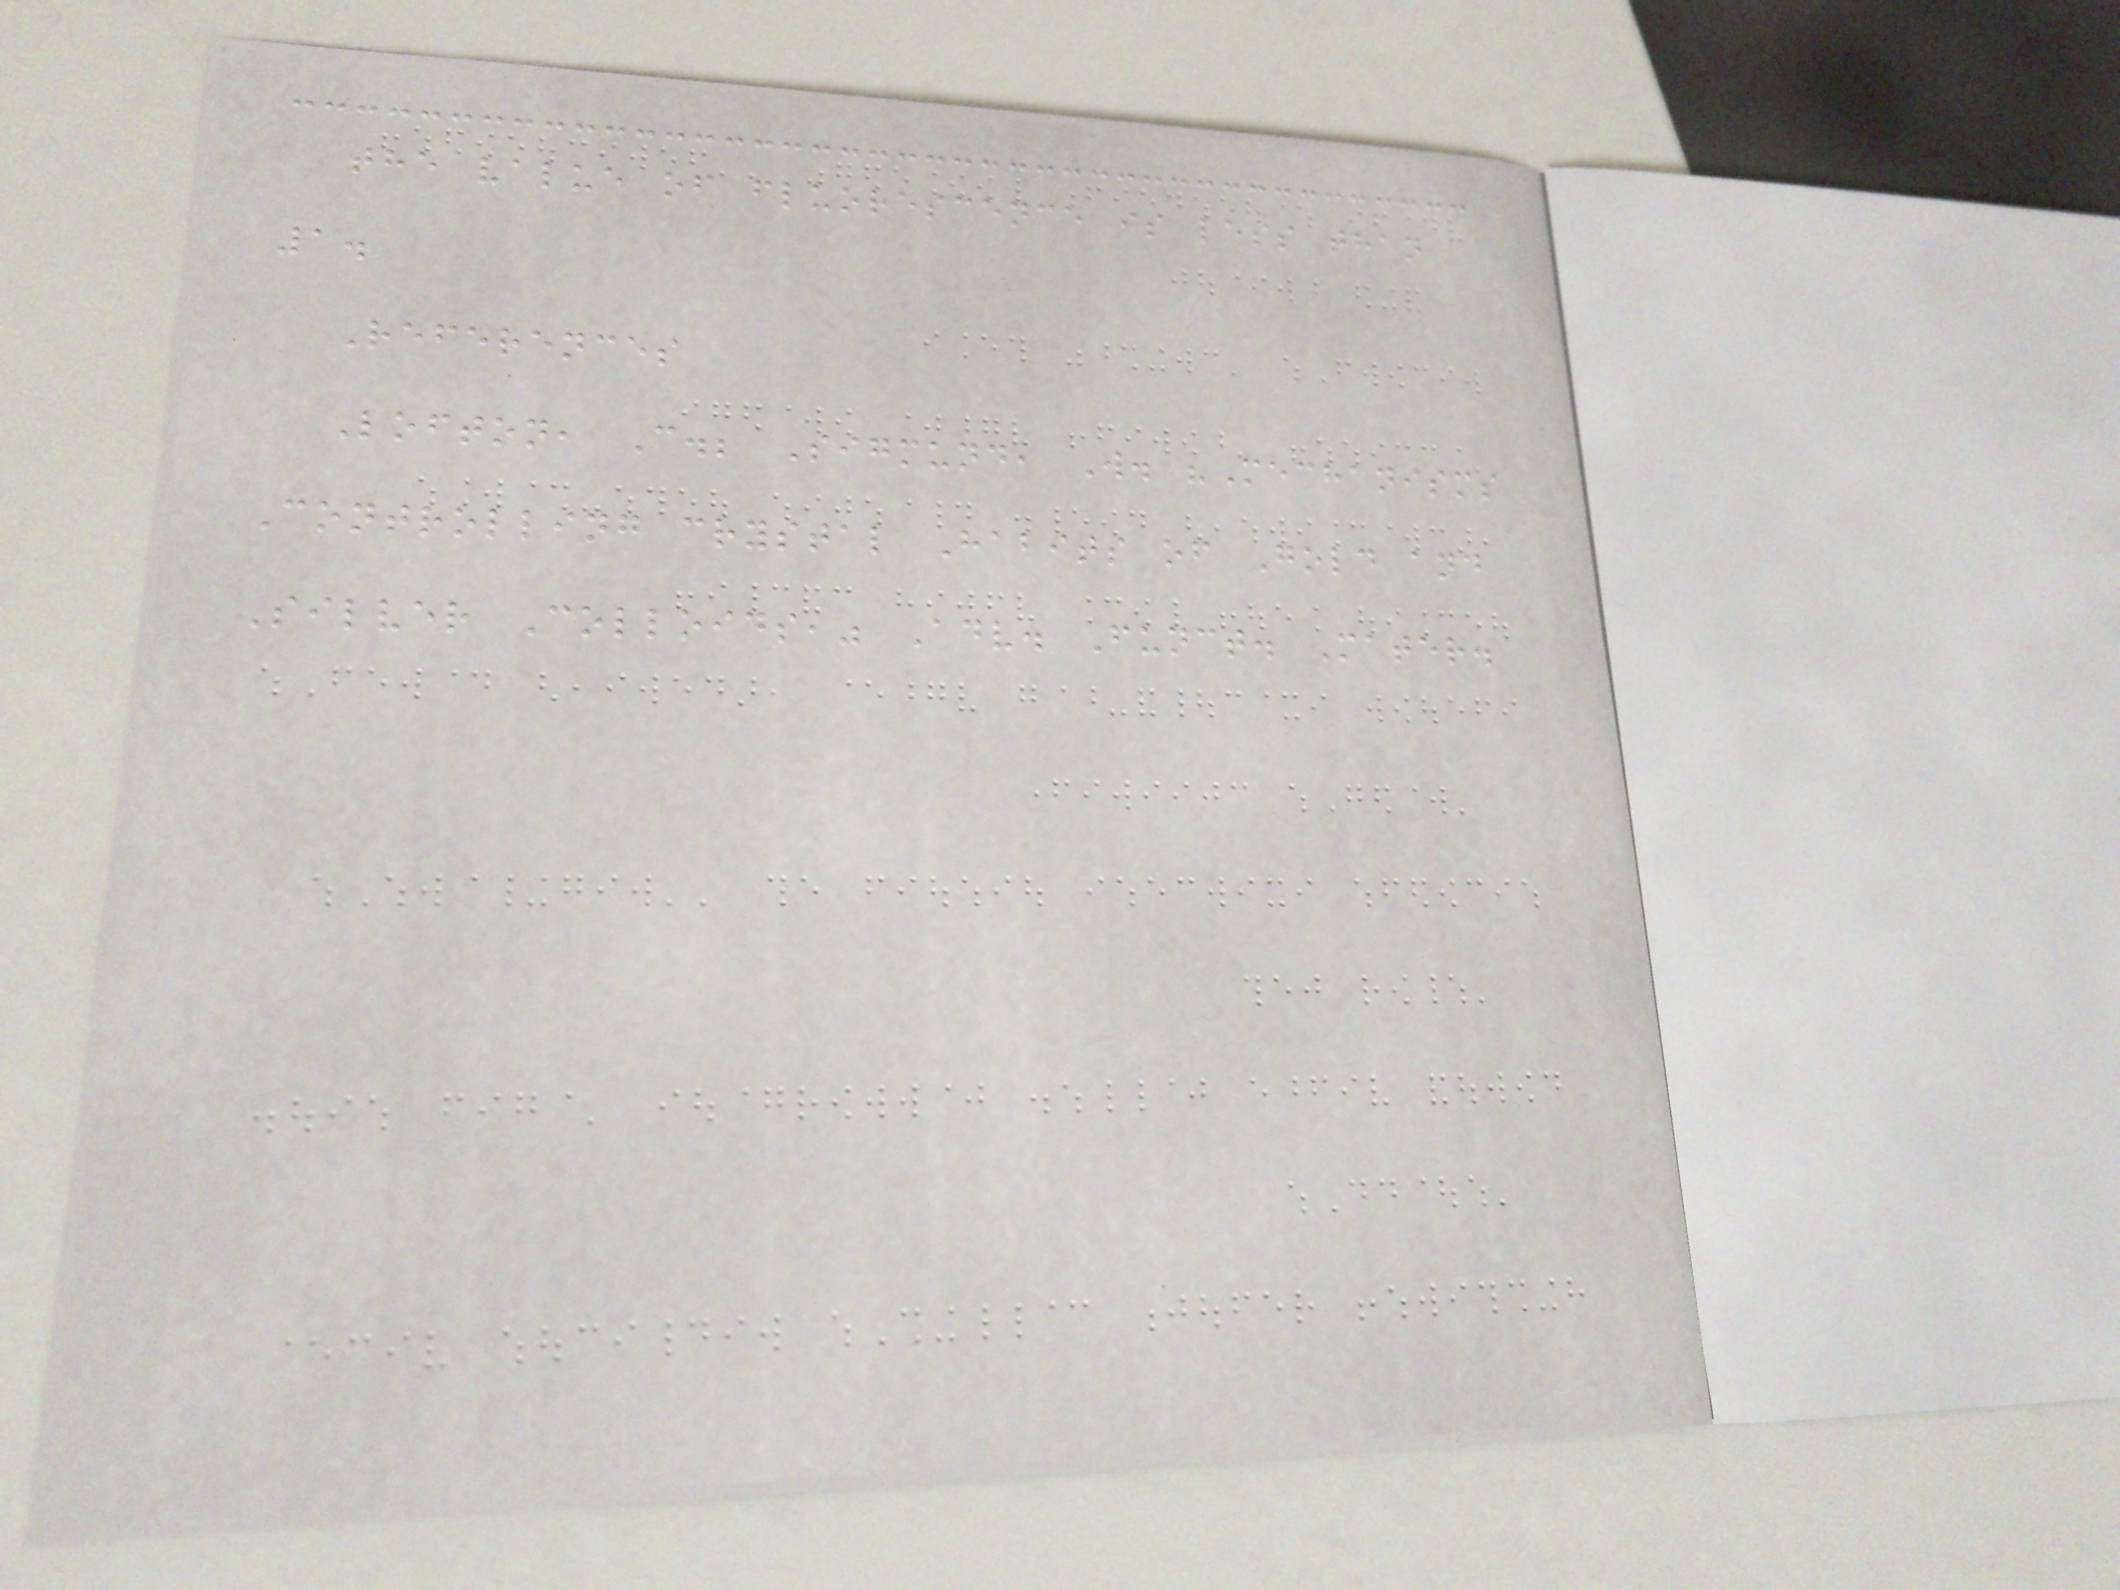the value of fluorescence is less than
1.
References
Lofton, C.; Sigmund, W. "Mechanisms
Controlling crystal Habits of Gold and
Silver Colloids," Adv. Funct. Mater.
